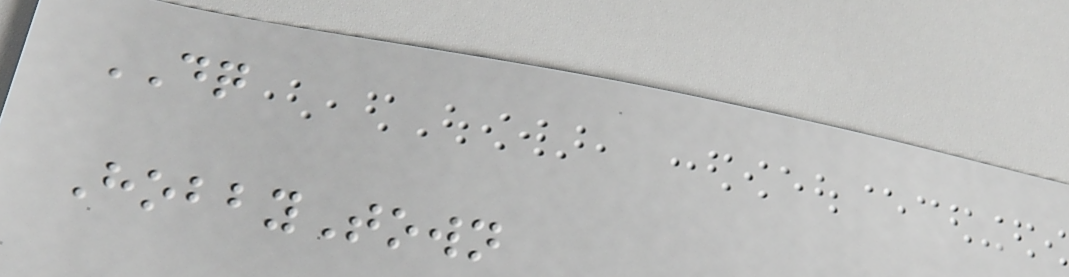DQ
HobbyTown
